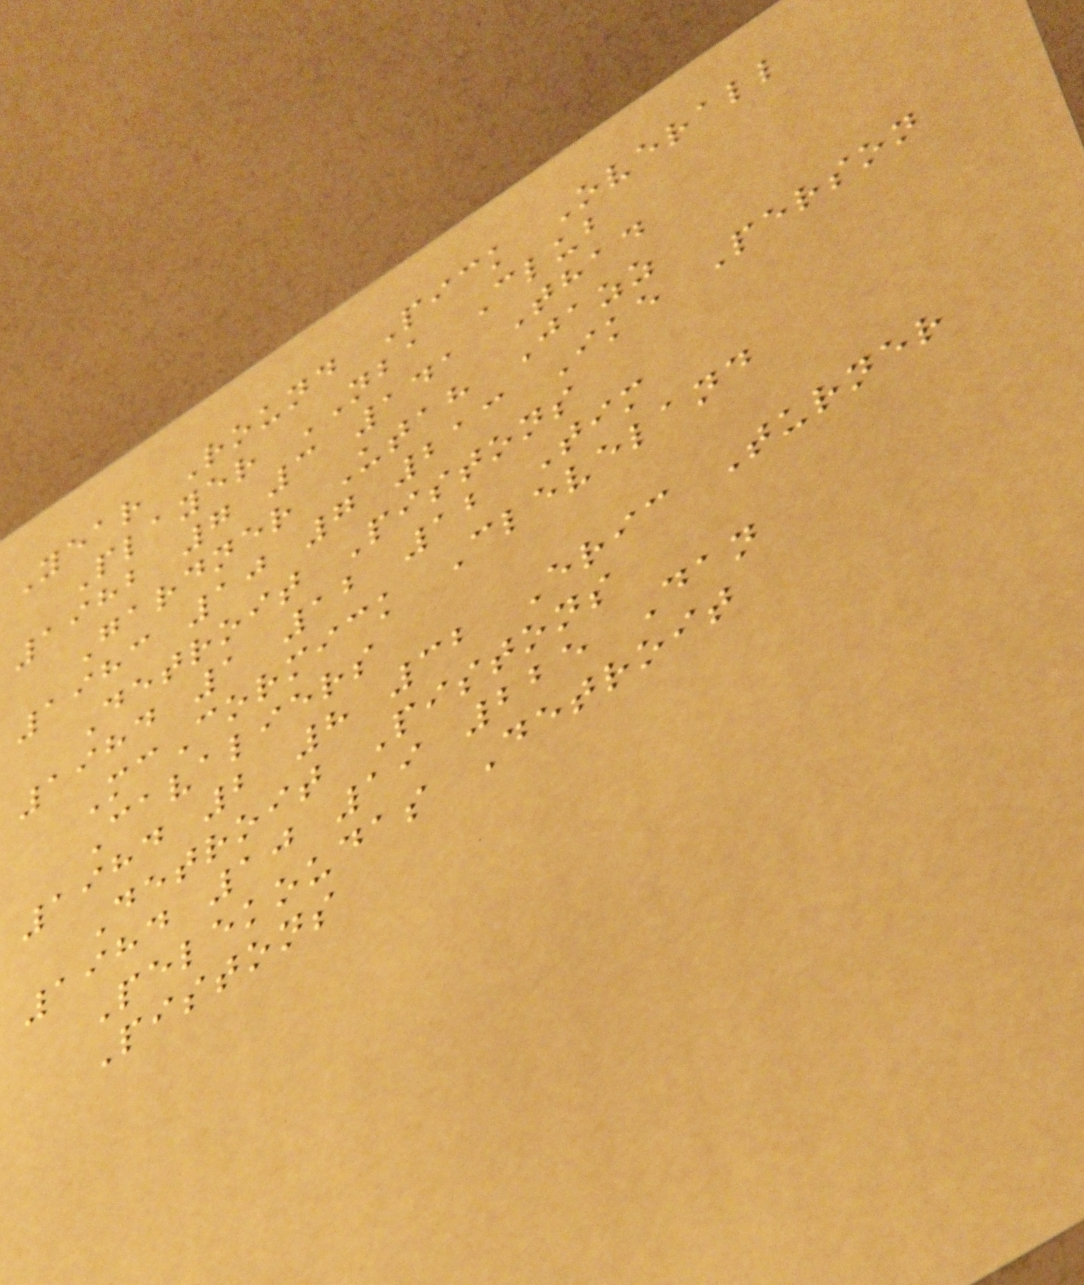Year Round Pick Overall
Player NBA Club
1982 7 3 141 Thad
Gardner Utah Jazz
1983 10 7 213 Ike Person
Detroit Pistons
1984 1 12 12 Tim
McCormick Cleveland
Cavaliers
1984 2 8 32 Eric Turner
Detroit Pistons
1984 10 19 225 Dan
Pelekoudas Detroit
Pistons
